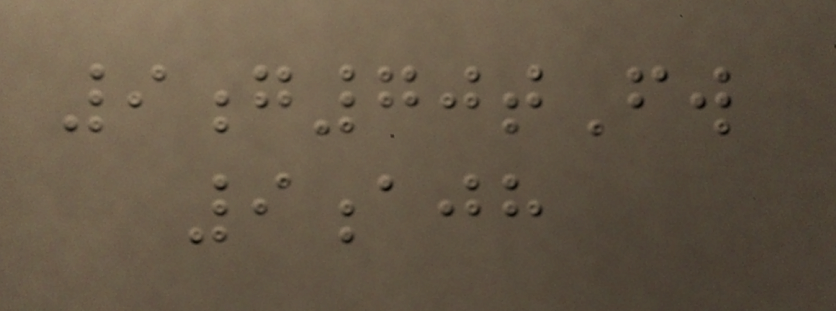9g70tFw
9ajh
